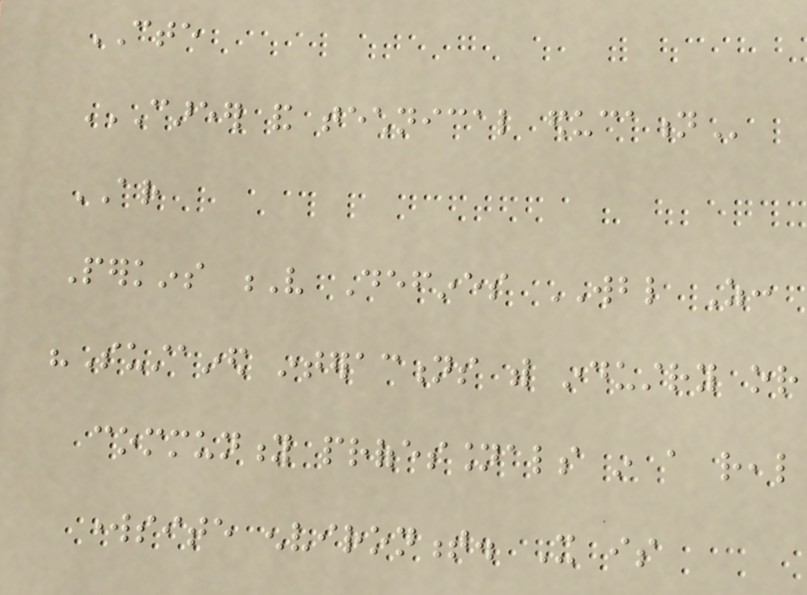CTE
CAREER AND TECHNICAL EDUCATION
AR
Perkins V Defines WBL As:
"Sustained interactions with industry or
community professionals in a real
worksite environment. It is
